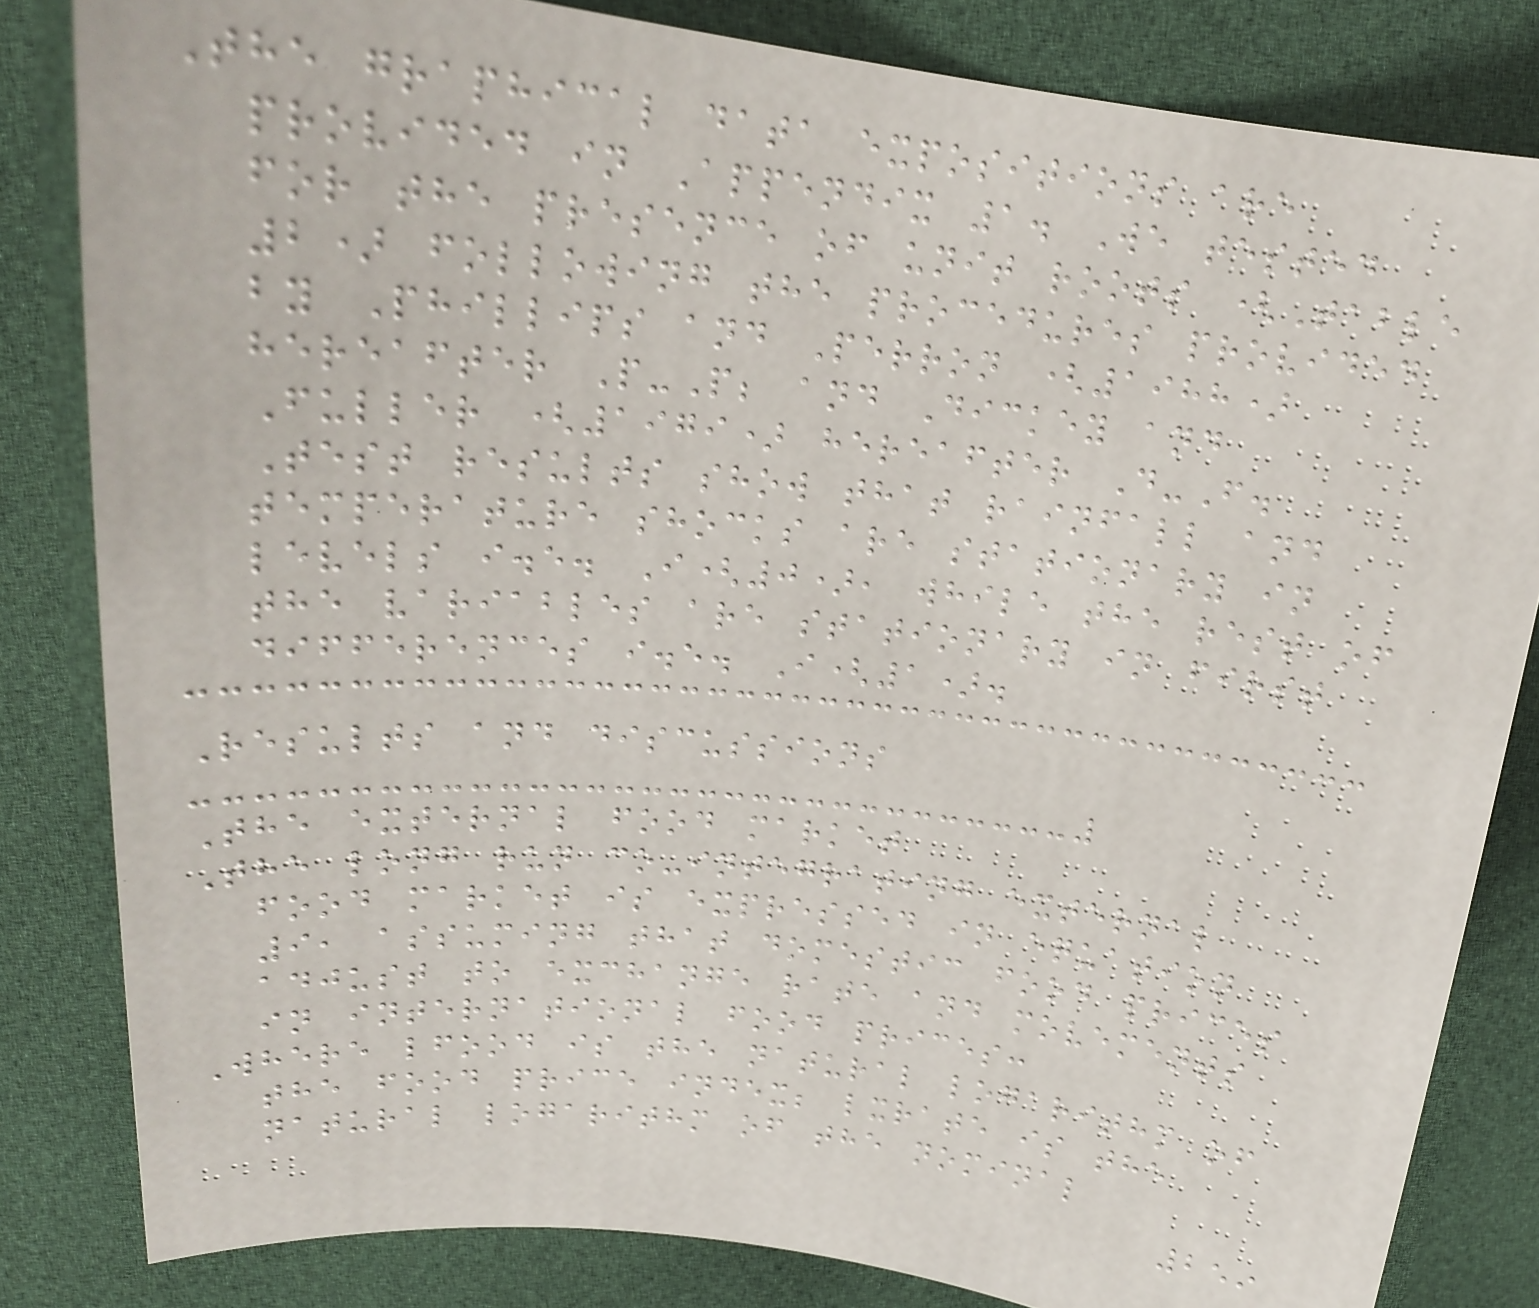The graphical data expositions are
provided in Appendix 1. We tested
for the presence of unit roots (Table
2) following the procedures provided
by Phillips and Perron (1988)
hereafter P-P; and Dickey and
Fuller (1979) hereafter D-F.
Test results show that rainfall and
temperature shocks are stationary in
levels i.e. I(0), while the rest of
the variables are stationary in first
differences i.e. I(1).
Results and discussions
The external food market
The long run co-integrating external
food market is expressed in equation
9, assuming that domestic food prices
adjust to exchange rate and movements
in international food prices:
Where lfood is the natural logarithm of
the food price index; lxrate is the
natural logarithm of the nominal
259
